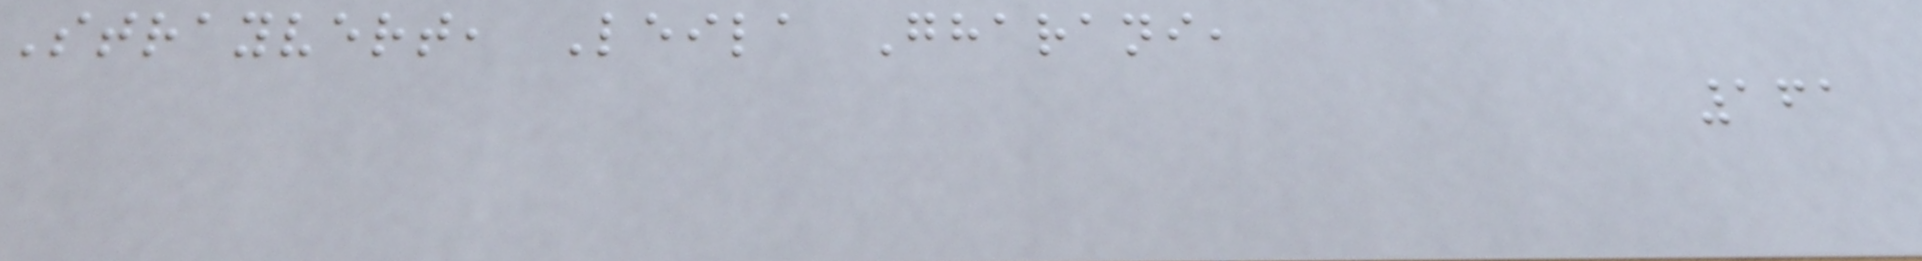Strayvert, Leila Gharani,
161
